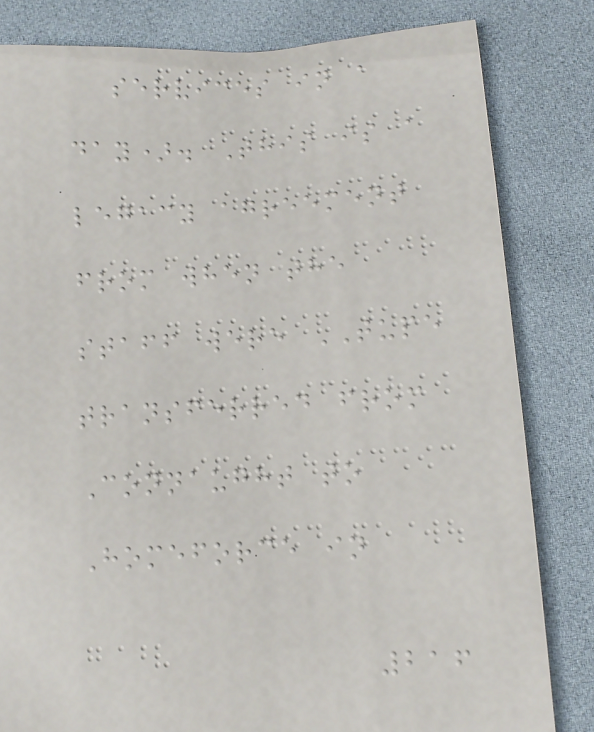services in a
day). This is a
legacy agreement
from when the
staff were TUPE
transferred from
Connaught to
Homeforce in
216
